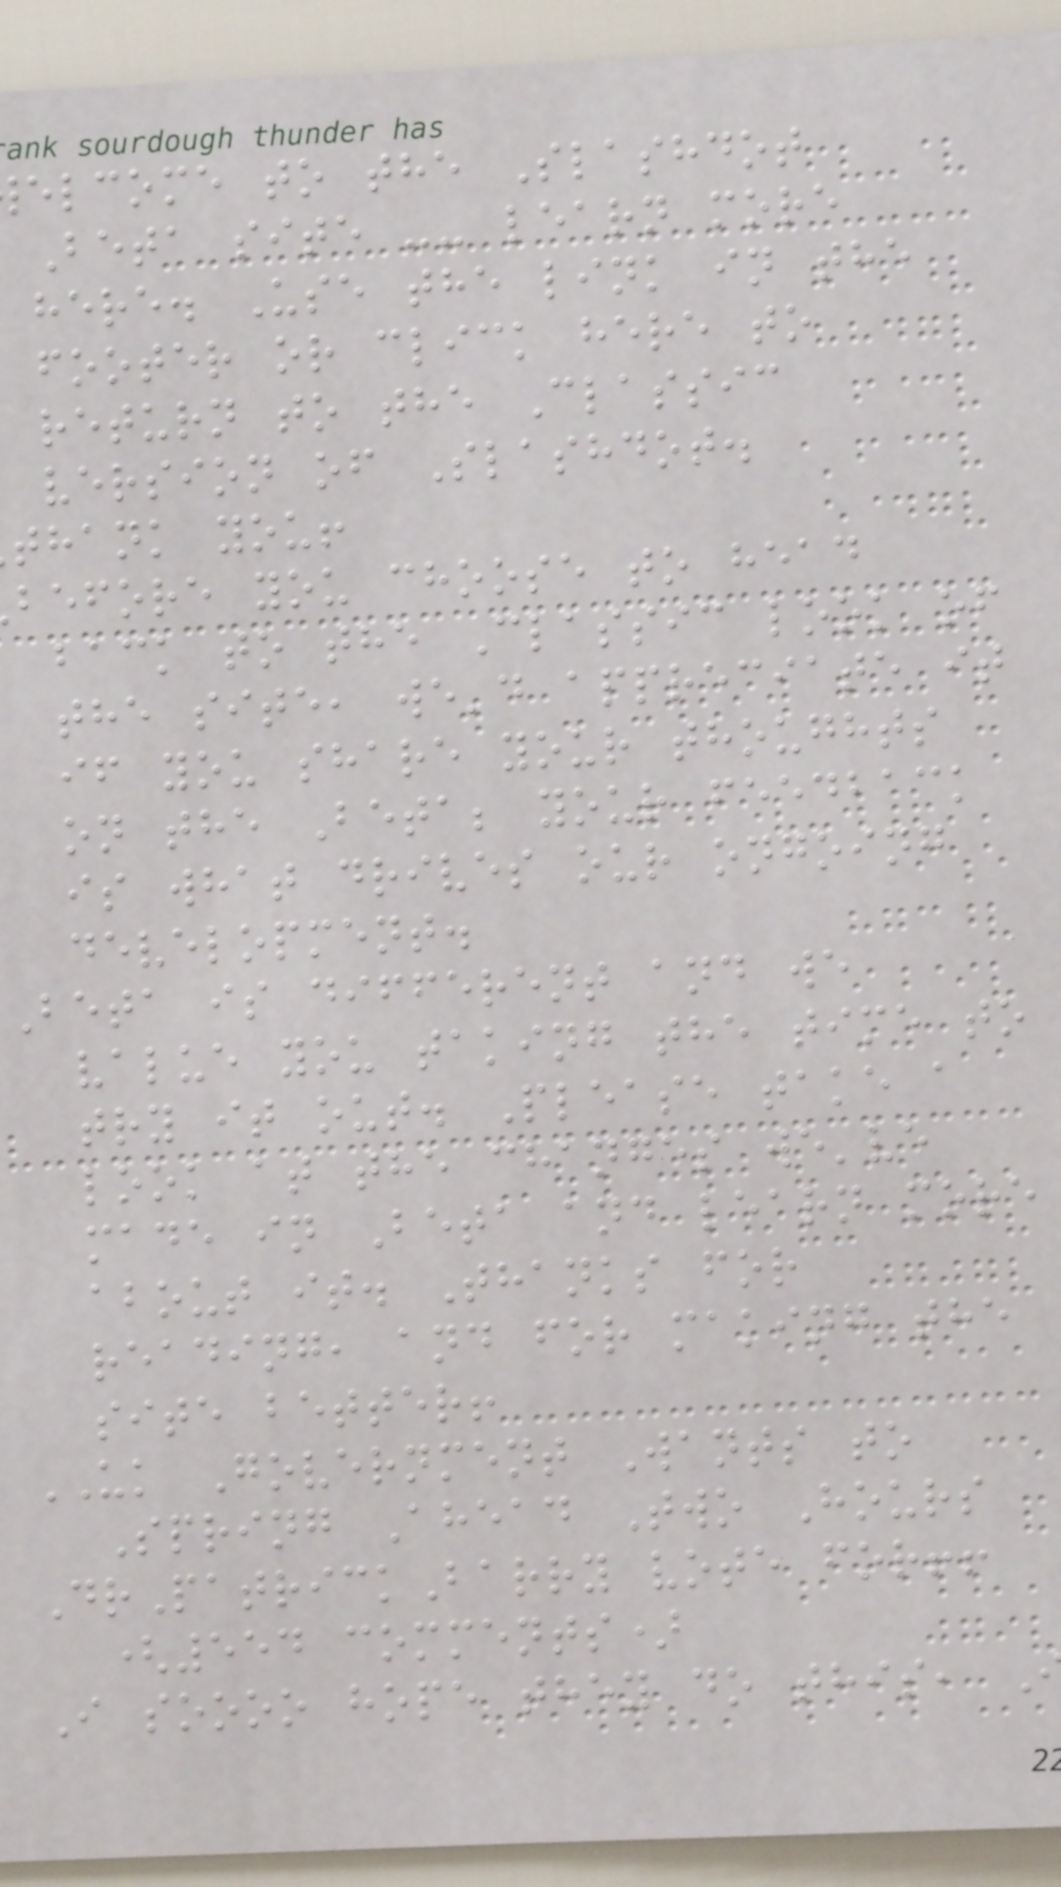elcome to the Slashdot
Beta site -- learn more
here. Use the link in the
footer or click here to
return to the Classic
version of Slashdot.
thank you!
before you choose to head
back to the Classic look of
the site, we'd appreciate it
if you share your thoughts
on the Beta; your feedback
is what drives our ongoing
development.
Beta is different and we
value you taking the time to
try it out. Please take a
look at the changes we've
made in Beta and learn more
about it. Thanks for
reading, and for making the
site better!
UK Government Wants to
Spring Ahead Two Hours
DrPatrickBarry vote for!!
(554 comments)
I soooo hope they do this,
